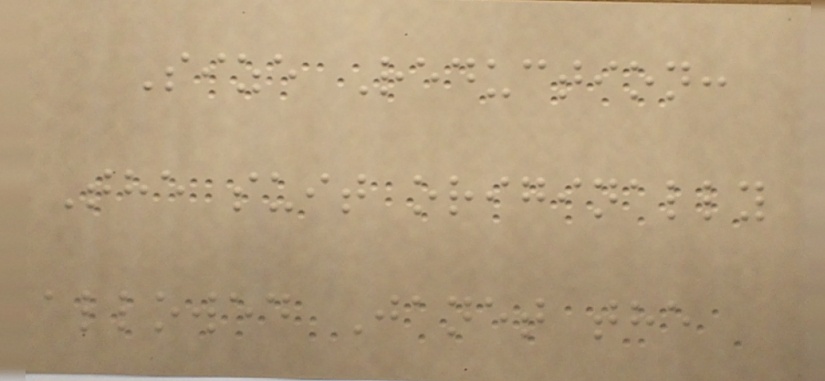Size Reduction:
The suit originally
allowed Janet the
